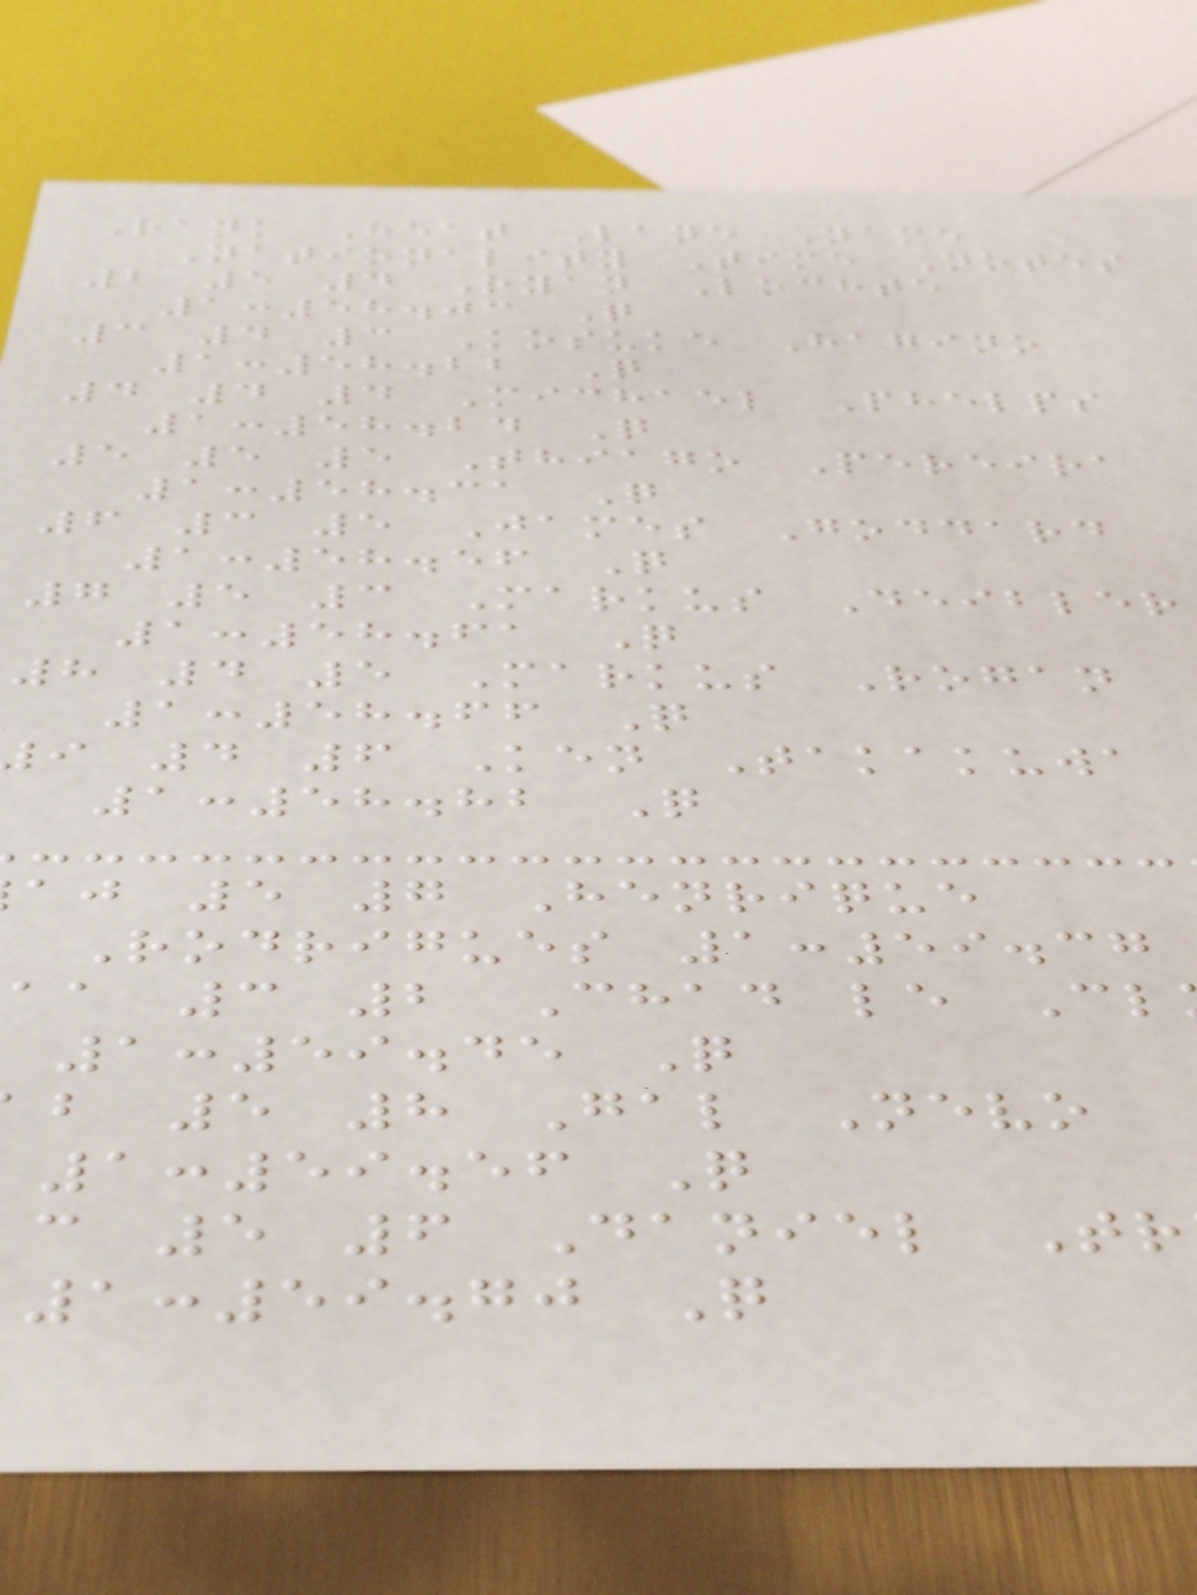Rank Heat Lane Name
Nationality Time Notes
2 5 4 Ryan Lochte
1:58.03 Q
3 4 3 Kosuke Hagino
1:58.22 Q
4 4 4 Michael Phelps
1:58.24 Q
5 5 5 Thiago Pereira
1:58.31 Q
6 3 5 James Goddard
1:58.56 Q
7 5 3 Markus Deibler
1:58.61 Q
8 4 5 Markus Rogan
1:58.66 Q
i 4 6 Ken Takakuwa
1:58.82 Q
aj 5 7 Henrique
Rodrigues 1:59.37
aa 3 2 Chad le Cl
1:59.45 Q
b 5 8 Gal Nevo
1:59.56 Q
c 5 6 Daniel Tr
1:59.70 Q
